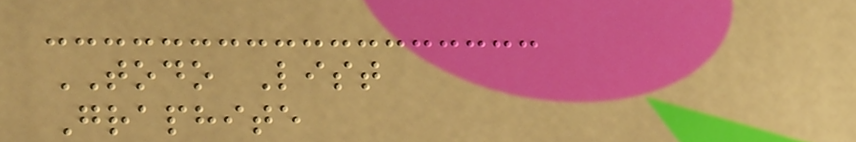TODO List
Graphite
